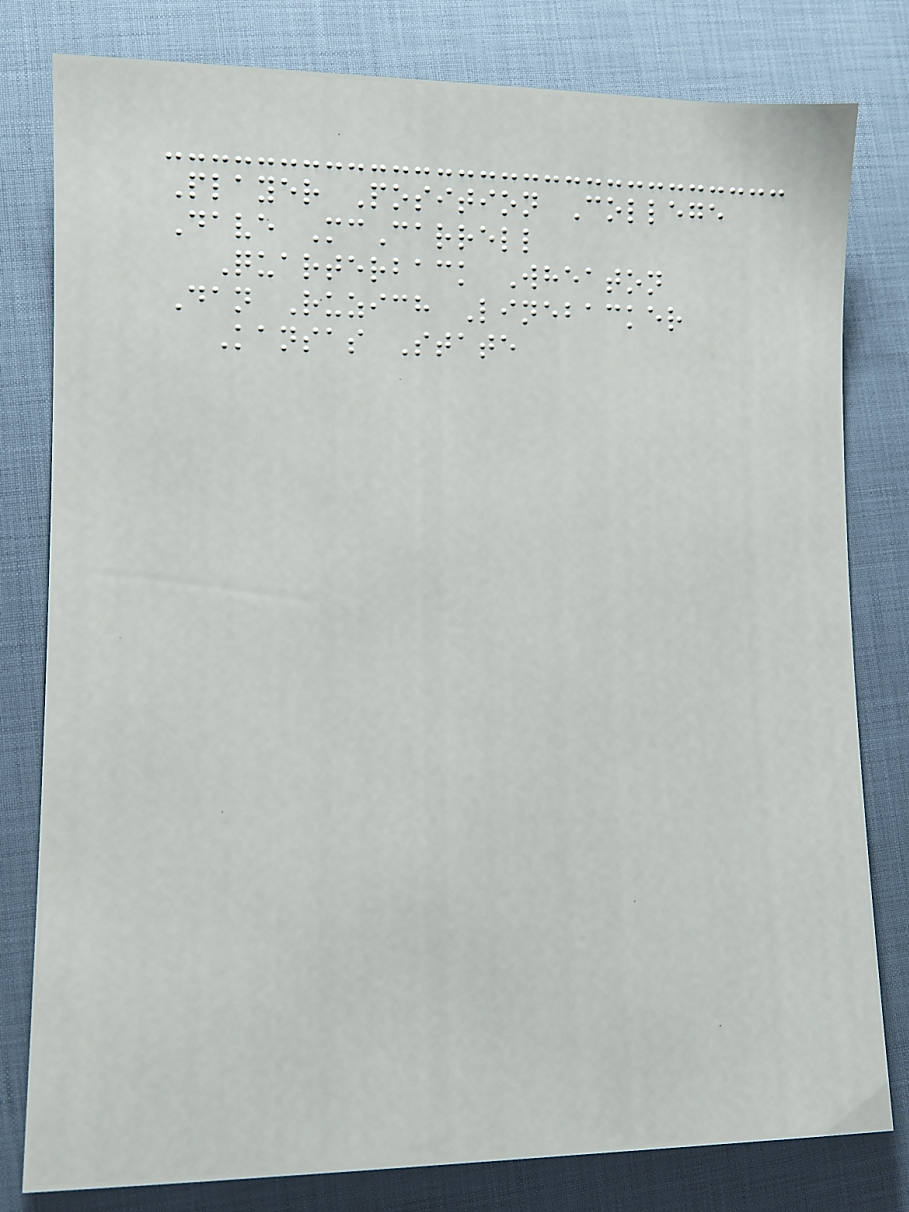Player Position College
Dave McCarrell
Quarterback Wheaton
Dan Ruzich Linebacker
Kansas State
